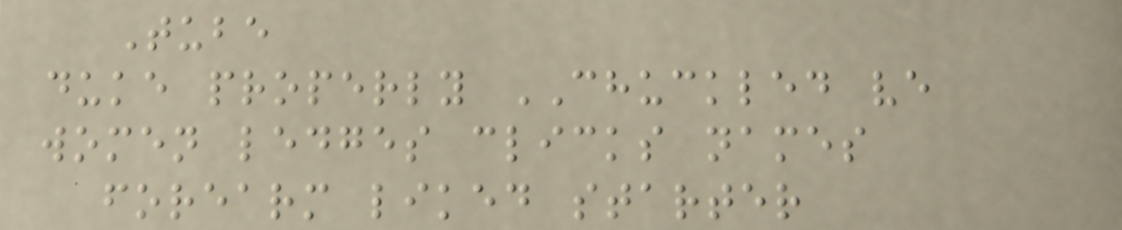Tube
duke properly CHUCKLED ve
women ledges clicks names
forearm liked starter
